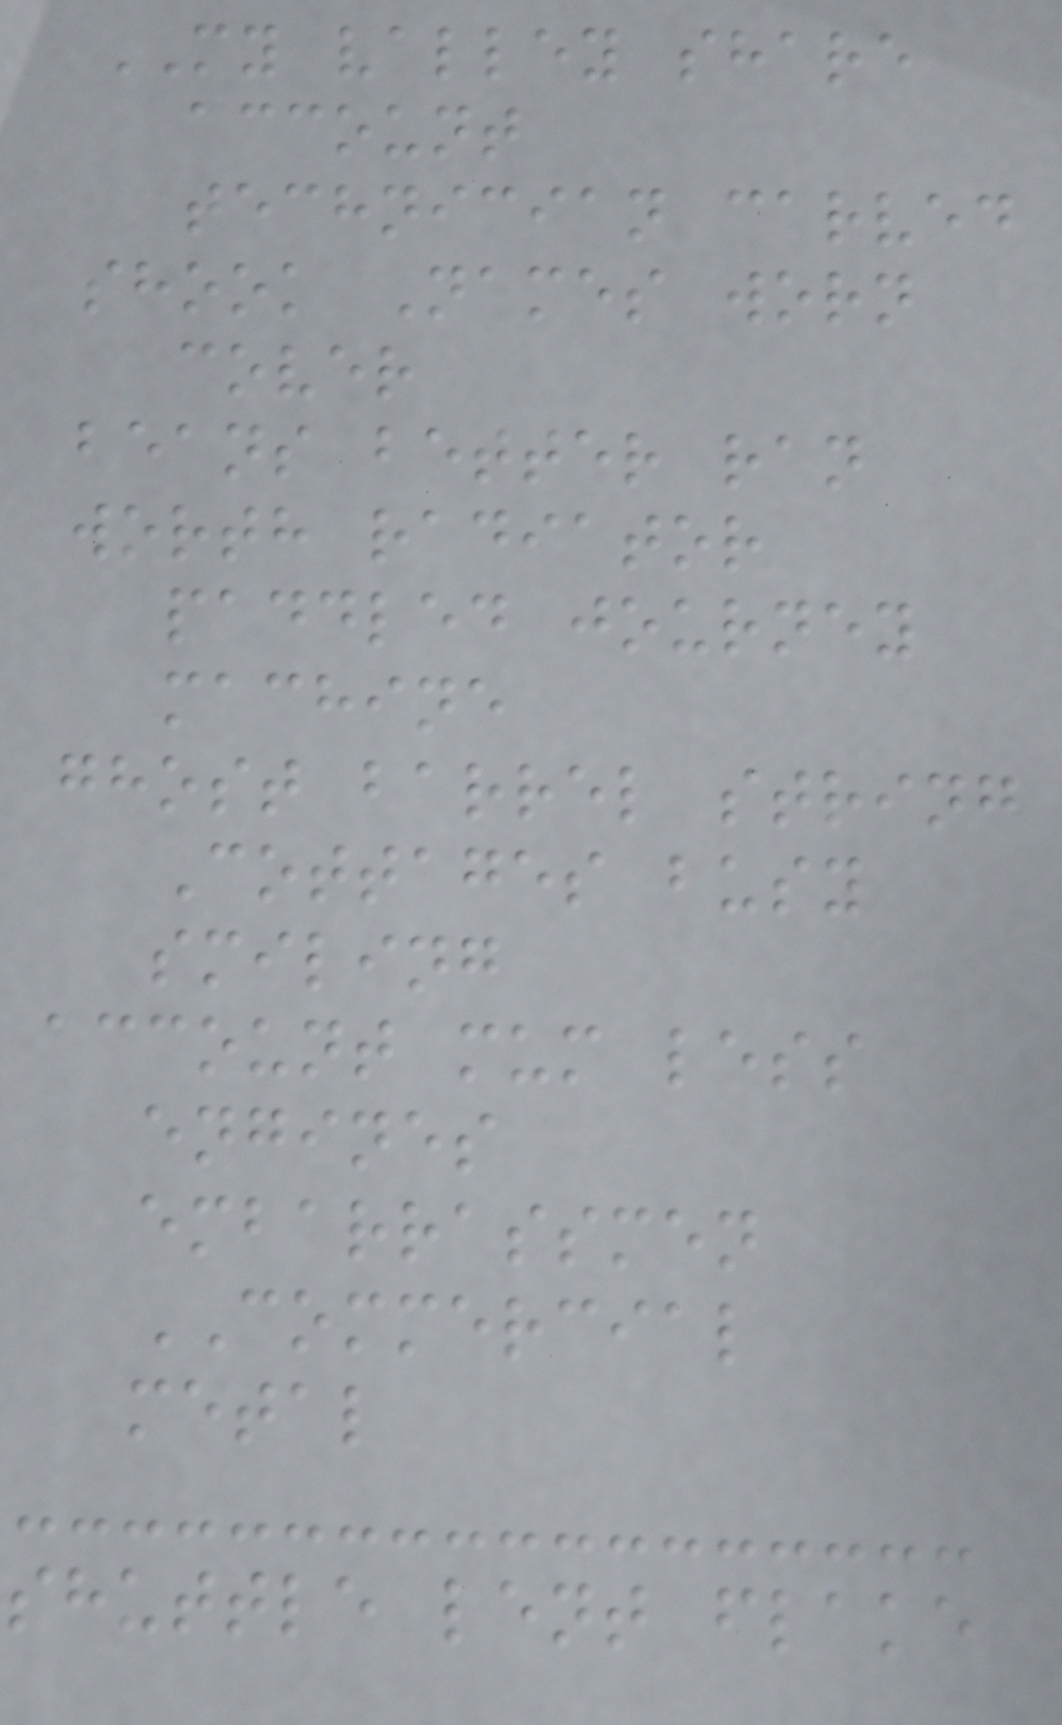MY valley share
account
technician carved
shook Names worn
cover
beans better ran
worth radiator
paddled journey
machine
ghost barrel string
Cottages busy
smiling
account mum less
engines
embarrassmen
COMMERCIAL
metal
shuttle lent flake
